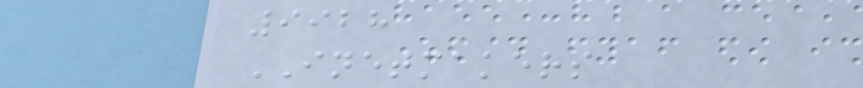9928
INETMAKERS
